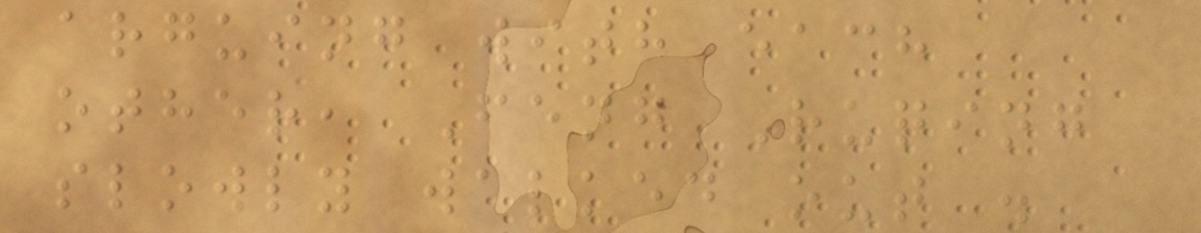arguing with each
other, Feng Ruqing
slowly walked out .
